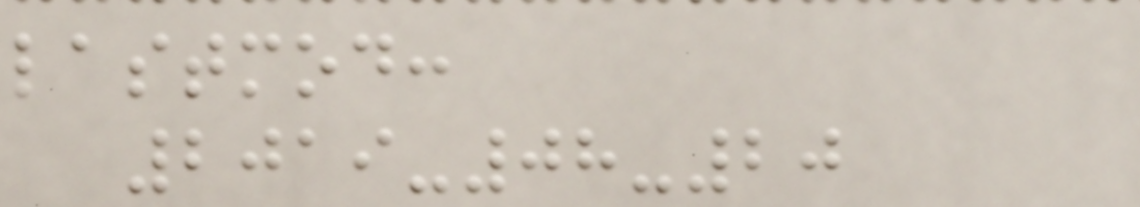lastmod:
2019-08-20
